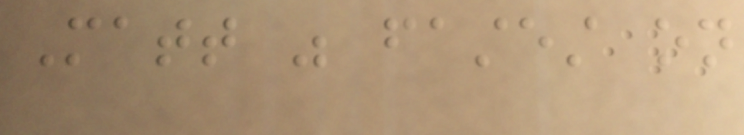Matt was fastest on
